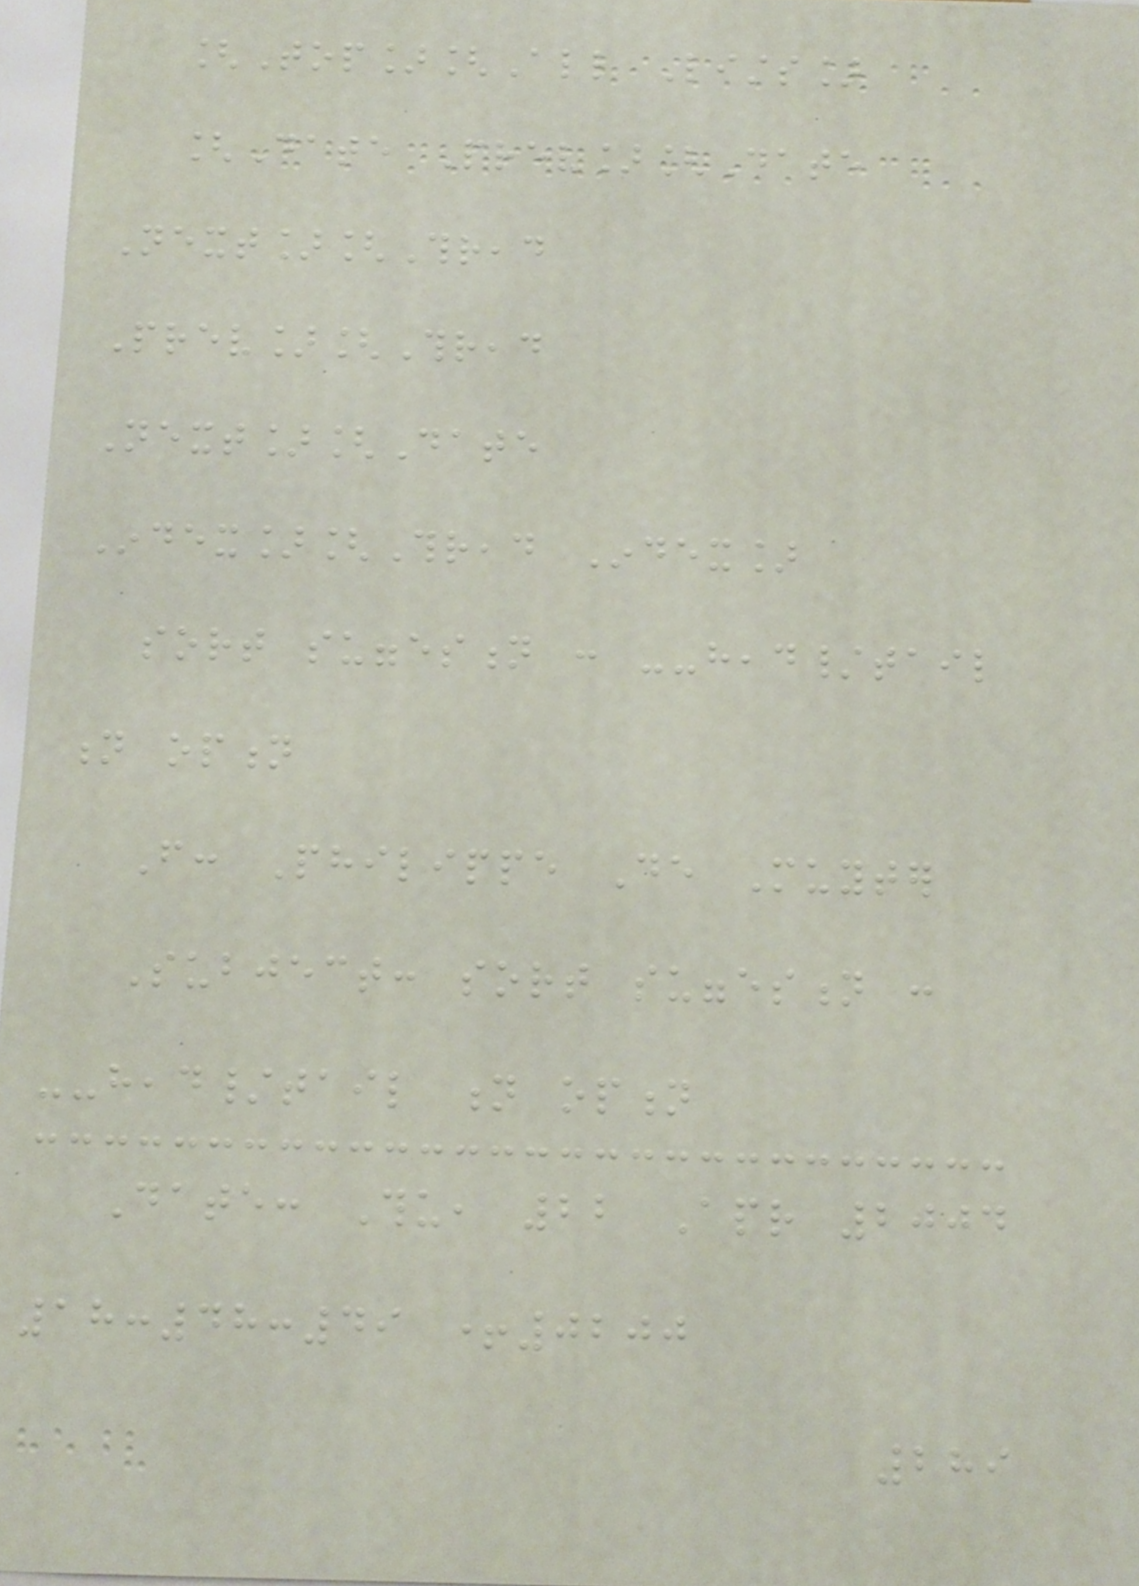[Top][All Lists]
[Date Prev][Date
Next][Thread
Prev][Thread
Next][Date
Index][Thread Index]
sort suggestion : --head/tail
n option
From: Philippe De Muyter
Subject: sort suggestion :
--head/tail n option
Date: Thu, 22 Apr 2004
18:48:49 +0200
289
